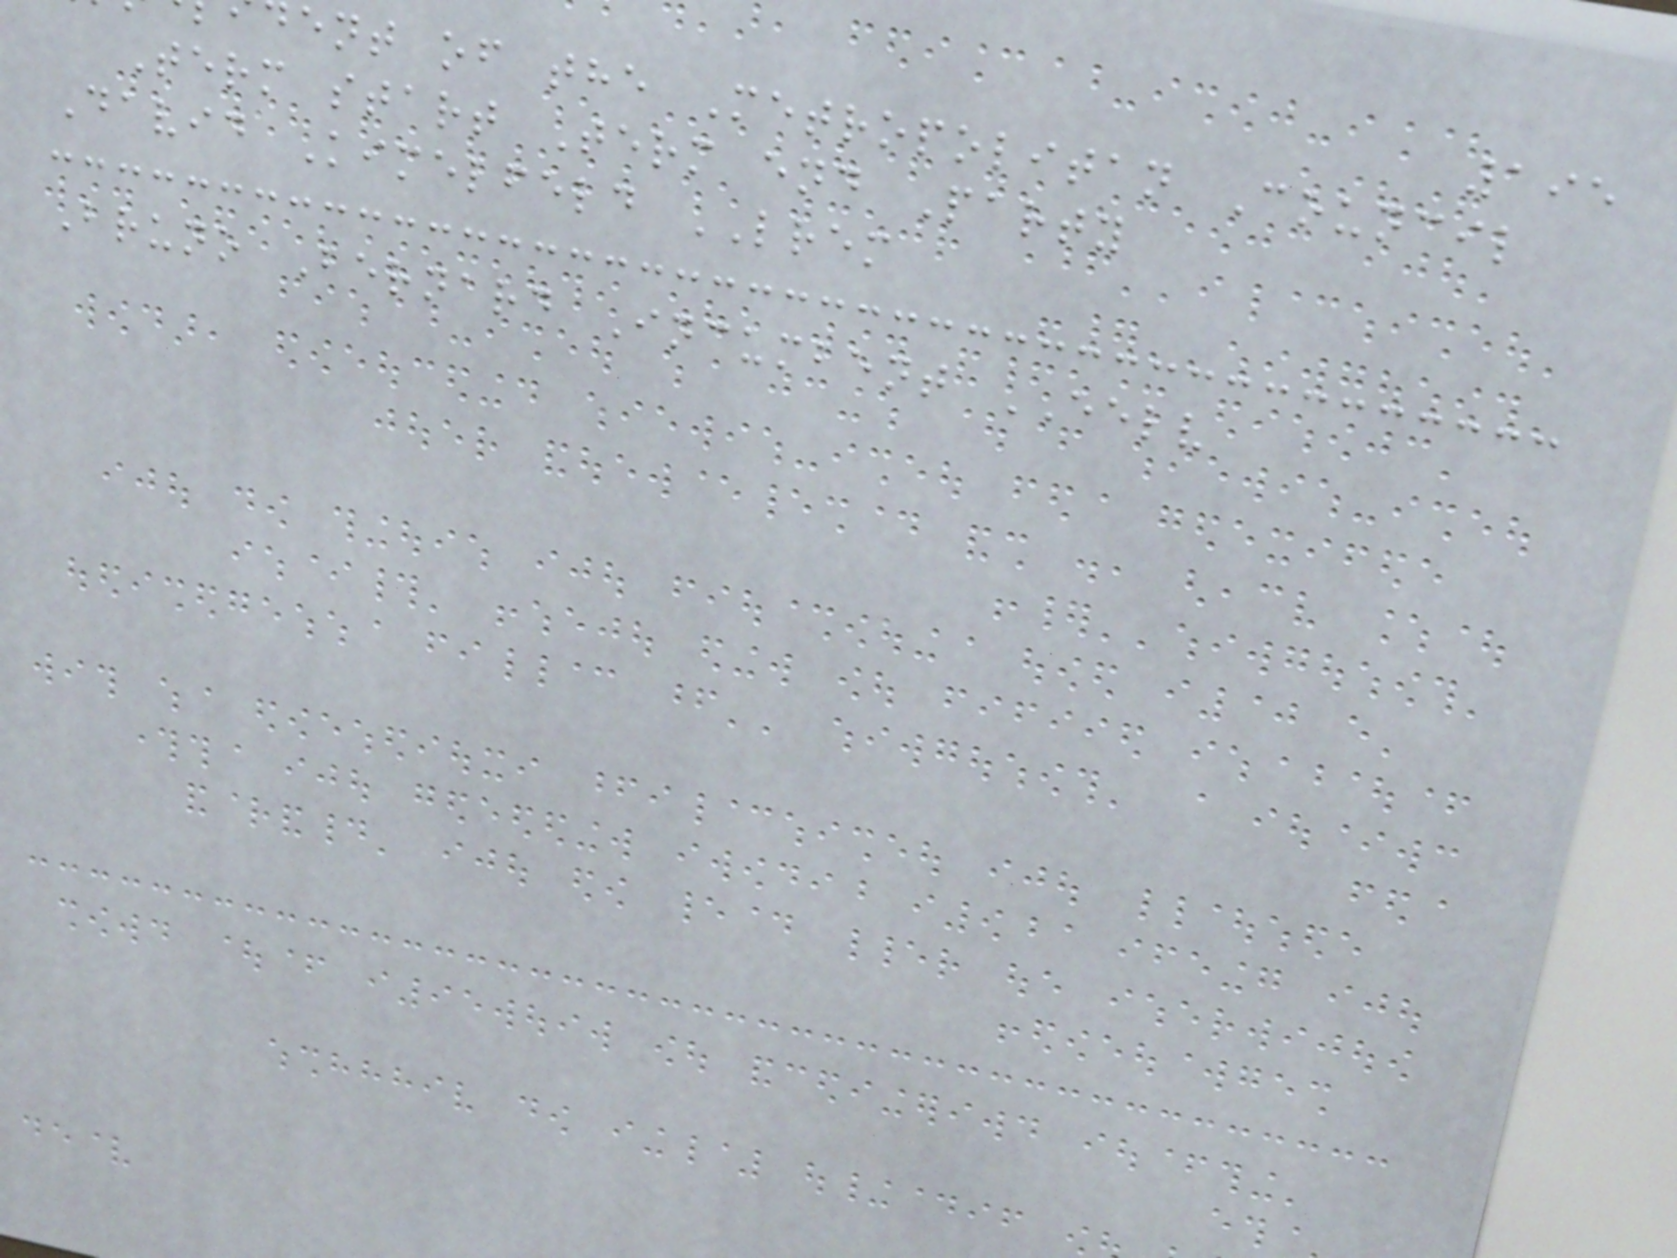195
ent of the Metropolitan Council
Term start Term end Party
David Kimelfeld LREM
Bruno Bernard Incumbent EELV
